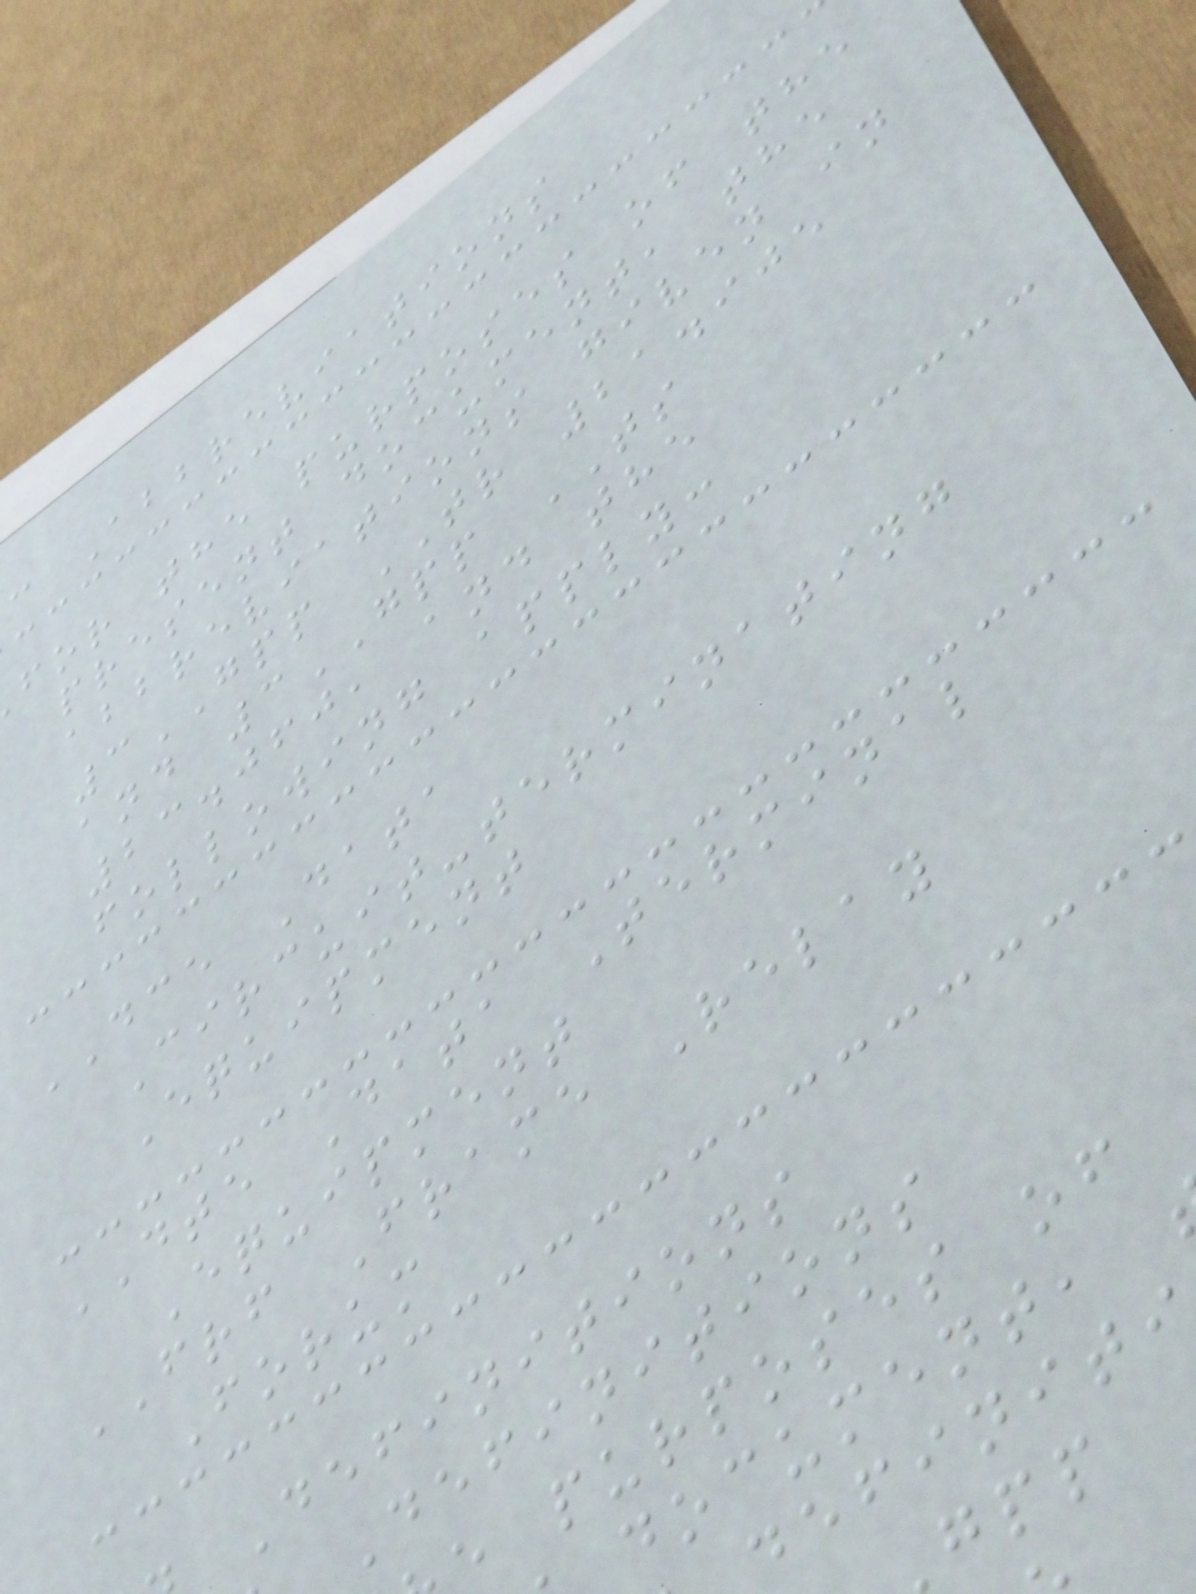c Abbreviations
for the purposes of the
present document, the
abbreviations given in
3GPP TR 21.905
and 3GPP TS
23.060, and the
following apply:
DCE Data
Circuit-terminating
Equipment
DTE Data Terminal
Equipment
FRF Frame Relay
Forum
Definitions
Definitions
e purposes of
document,
definiti
